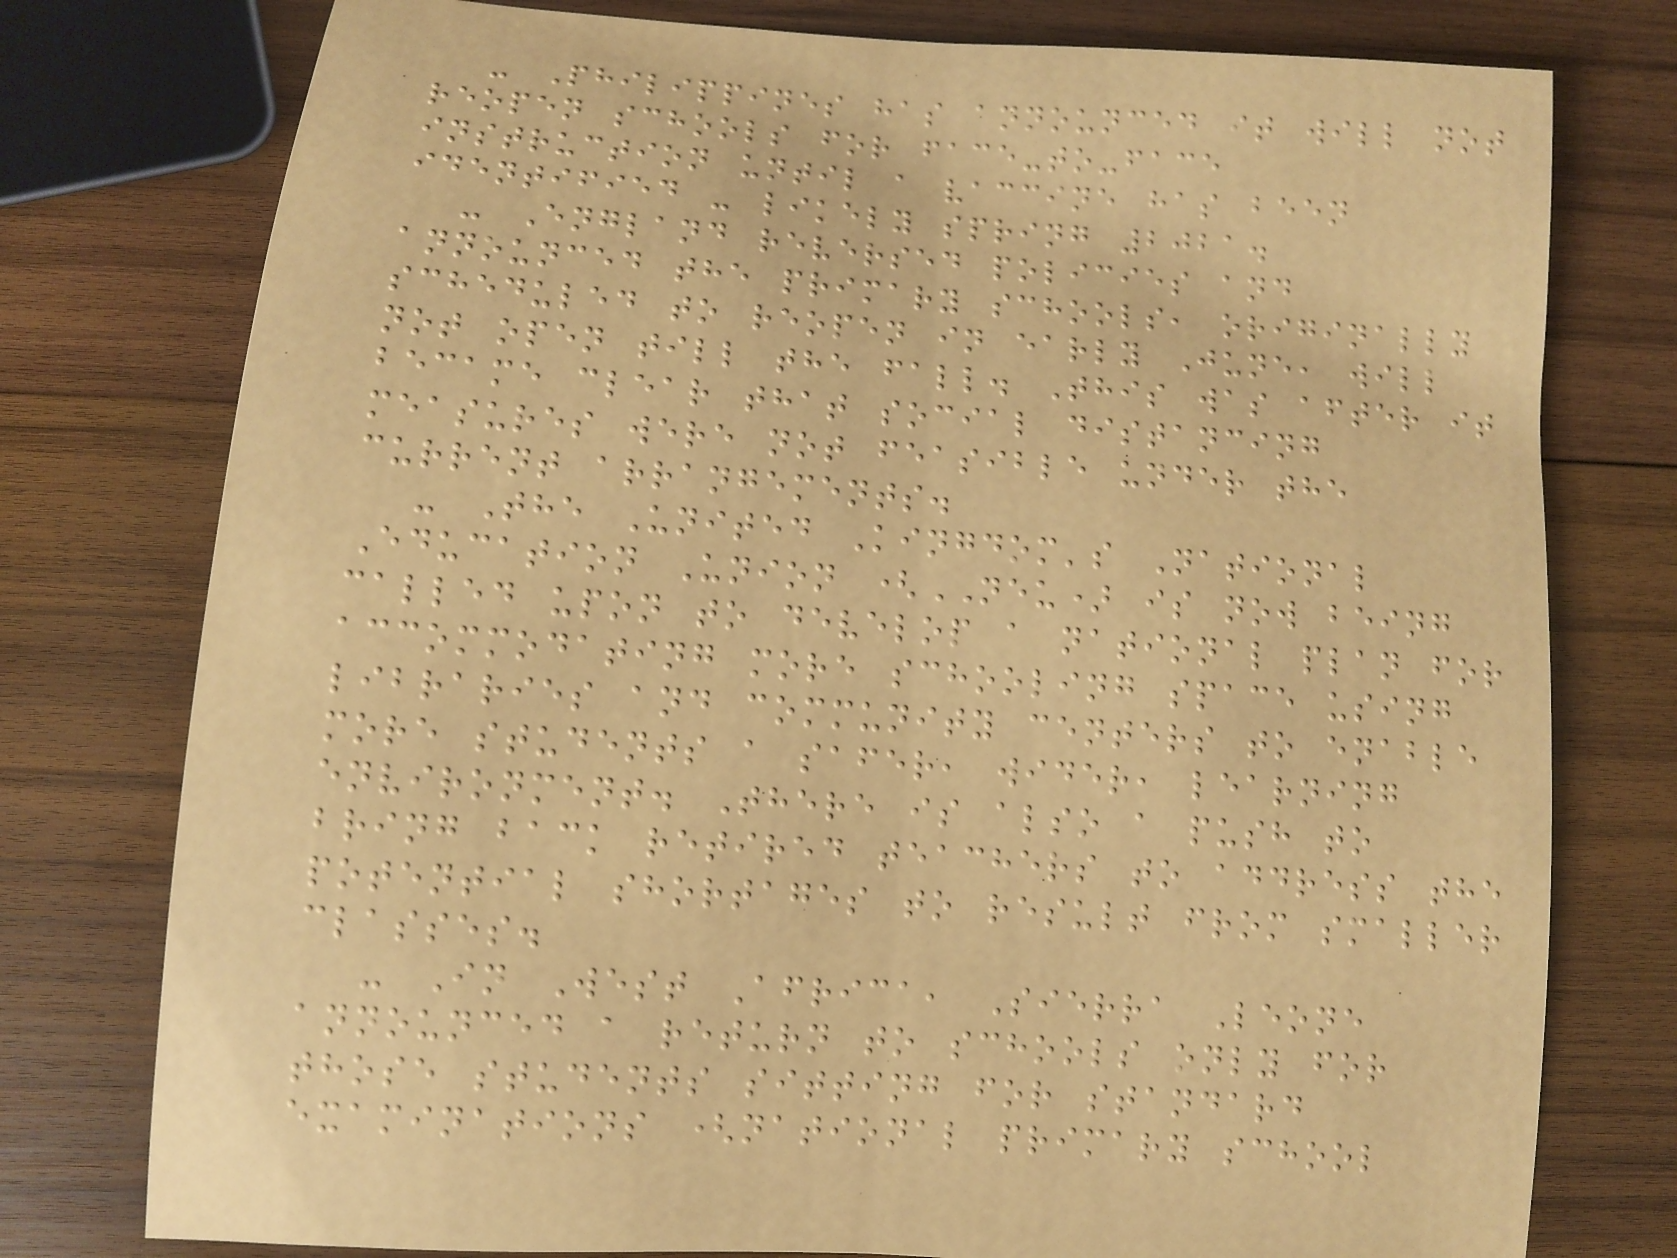- Philippines has announced it will not
reopen schools for face-to-face
instruction until a vaccine has been
identified - likely spring 2021.
- England reversed policies and
announced the primary schools, originally
scheduled to reopen in early June, will
not open till the fall. This was after it
became clear that social distancing
measures were not feasible under the
current arrangements.
- The United Kingdom's National
Education Union (NEU) is now being
called upon to develop a national plan for
accommodating more schooling space using
libraries and community centers to enable
more students a safer, wider, learning
environment. There is also a push to
bring back retired teachers to address the
potential shortages to result from smaller
classes.
- In West Africa, Sierra Leone
announced a return to schools only for
those students sitting for standard
examinations (national primary school
